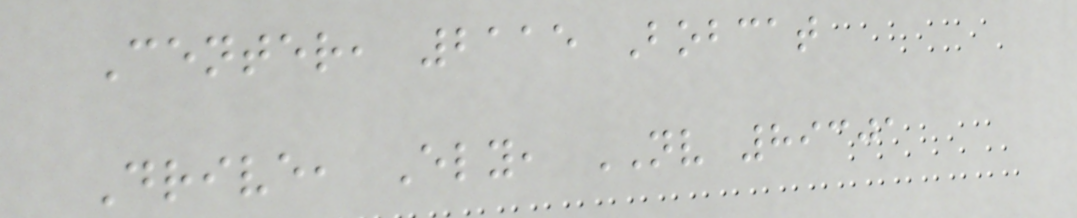Center, 2115 Bobcat
Drive, Ely, NV 89301
